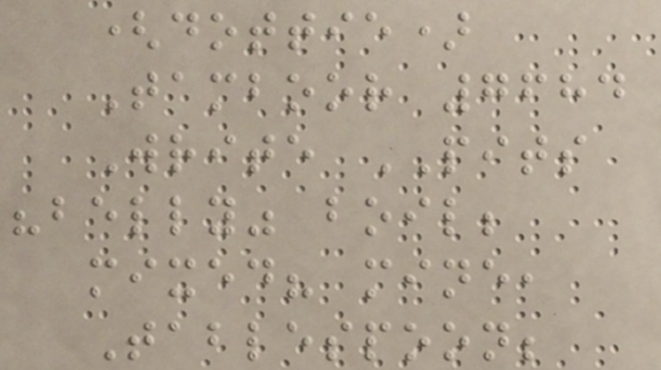(dottie)
Tamboor 7684
Write PITS
"belly" boil;
mixed? mine,
Tablespoon;
